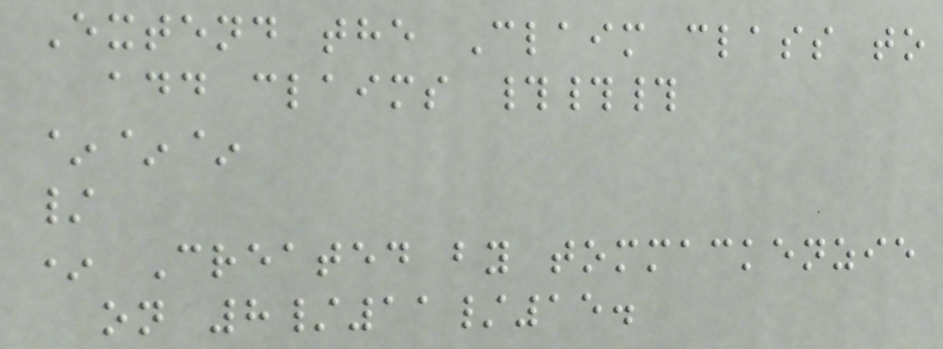Extend the Claim class to
add claims ###
~~~
/
* Created by tommackenzie
on 8/11/15.
